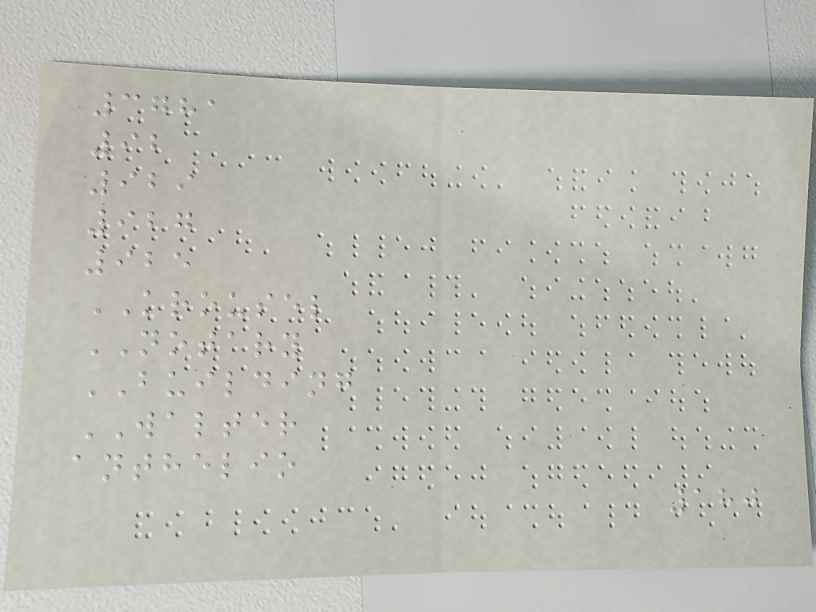3781
92
929
927
925
KROUSEL
NOTARY
BUILDING
WALTER
anthelio
180
